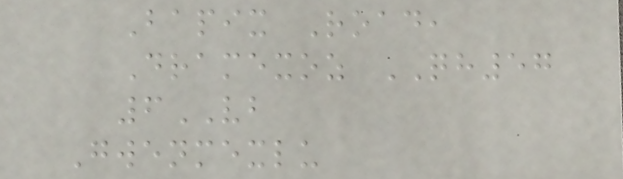Bapix Road,
Dramexoz QH57
6VB
Gwenmexlu
